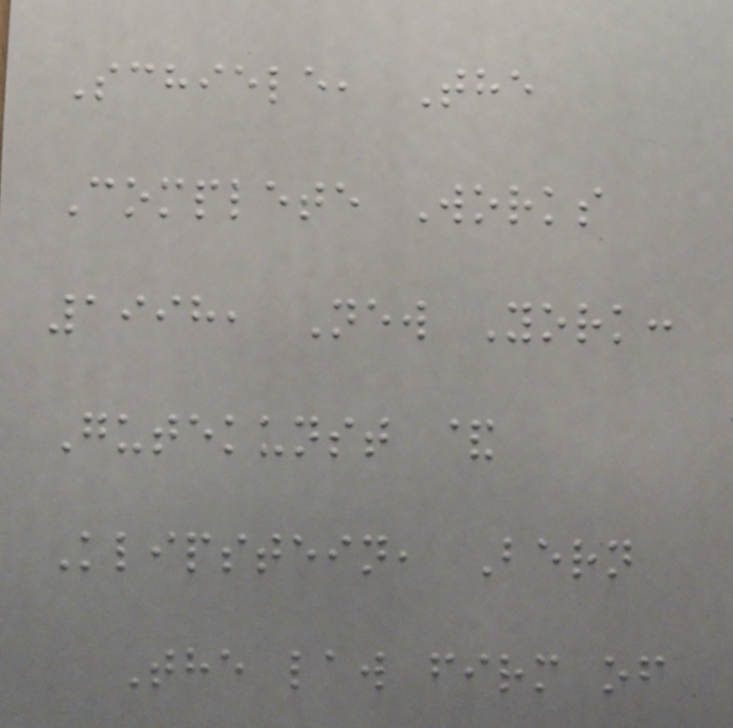Schiele, The
Complete Works
1998, New York:
Gutekunst &
Klipstein, Bern
The law firm of
